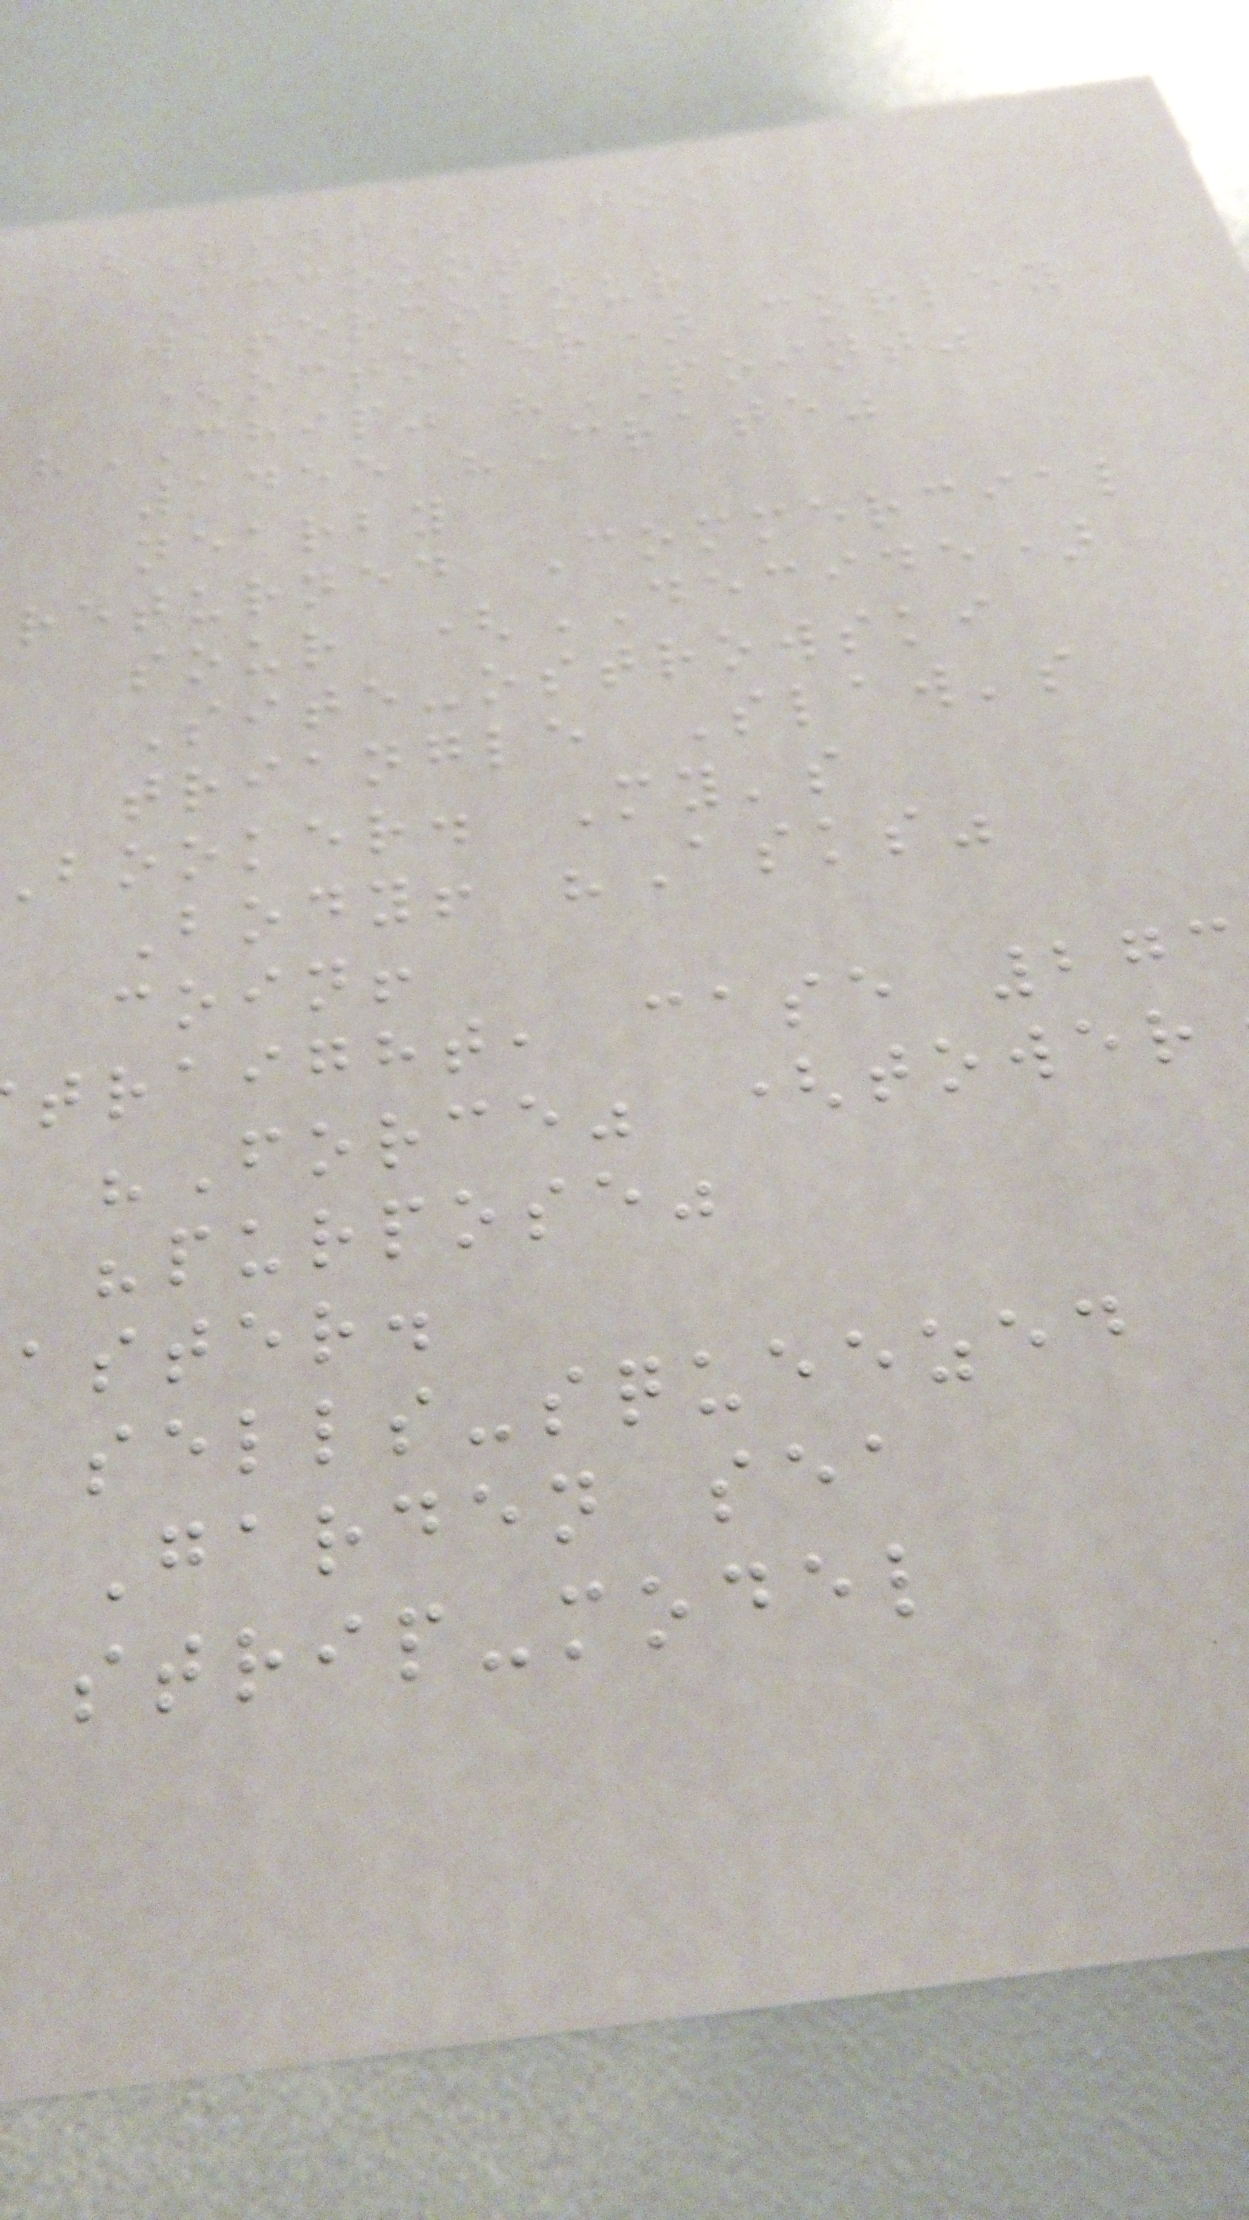(Ring) Joke
Account
watercolour
(october) corley
"CHIP" "POINT"
1455 "Crate"
nearby
returned Commercial
sour (DECIDE)
Site-ostrowski
triangle Slaw's
booker. My's
Body! "Asks"
coin!
traight, case 273
"Force" (tower
"purpose"
aster.
sells-squeezed
Garden sea
strip-model
